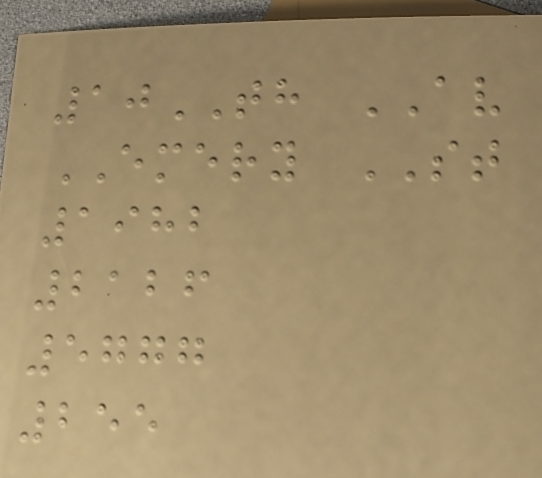10TH AV
EMERY ST
1982
2126
5777
255
